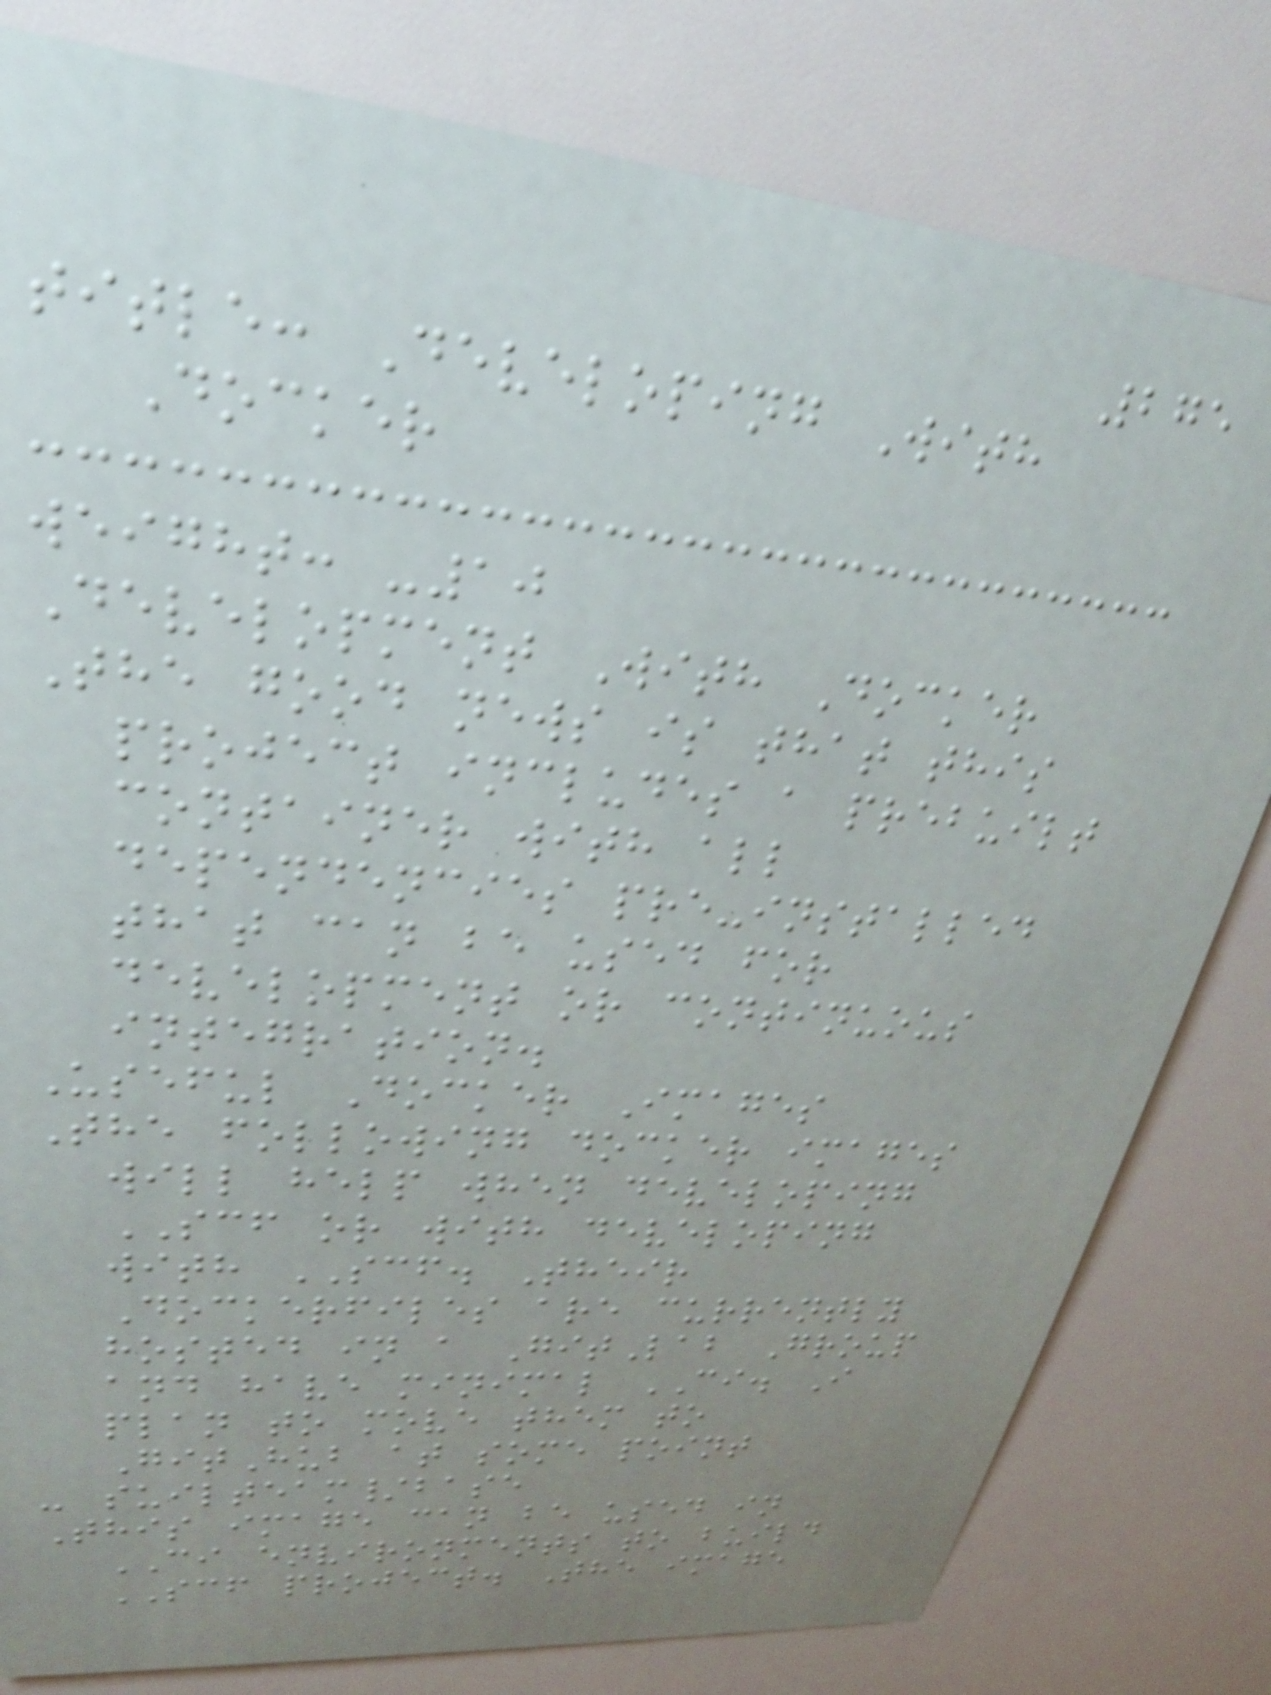275
title: Developing With
Docker
weight: -10
Development With Docker
The good news is that this
project includes a prebuilt
container with all
dependencies pre-installed
that can be used for
development or continuous
integration.
Useful Docker Images
The following docker images
will help when developing
SCF or with developing
with SCF. Their
Dockerfiles are currently
hosted in a GitLab Group
and have minimal CI. I
plan to move them to
GitHub at some point
- suilteam/base
This image can be used in
CI environments to build
SCF project. The image
